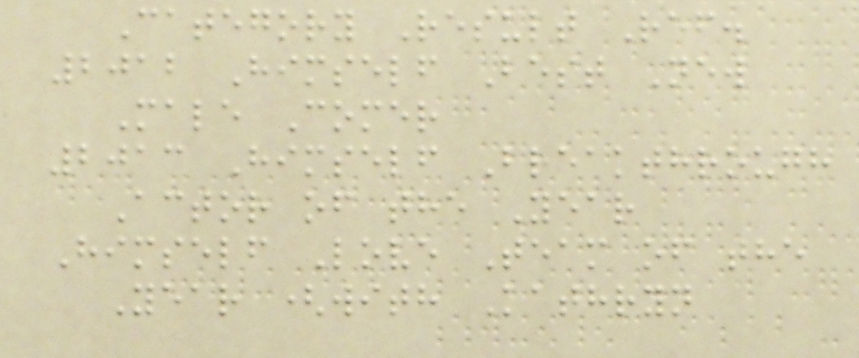Category Result Ref.
2012 Himself Best New
Male Comer
2013 Himself Breakthrough
Actor of the Year
Himself Love Team of the
Year (with Kathryn
